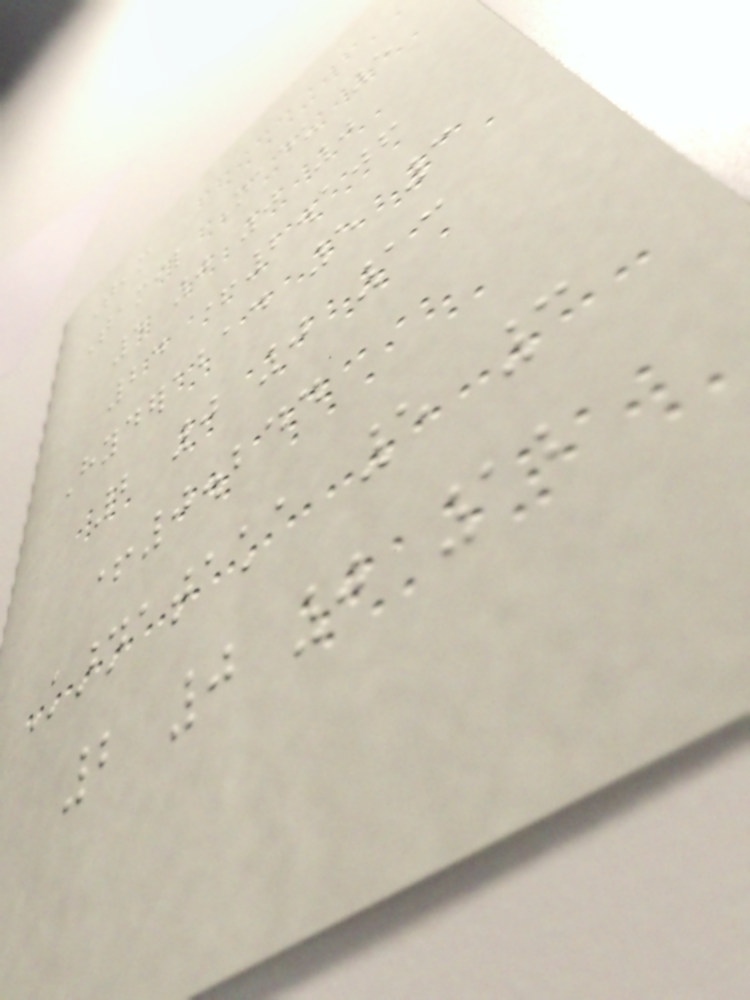Team
Tamil Nadu 5
5 0 0 0
24 +2.106
Hyderabad 5 3
2 0 0 13
+0.244
Karnataka 5 3
2 0 0 12
